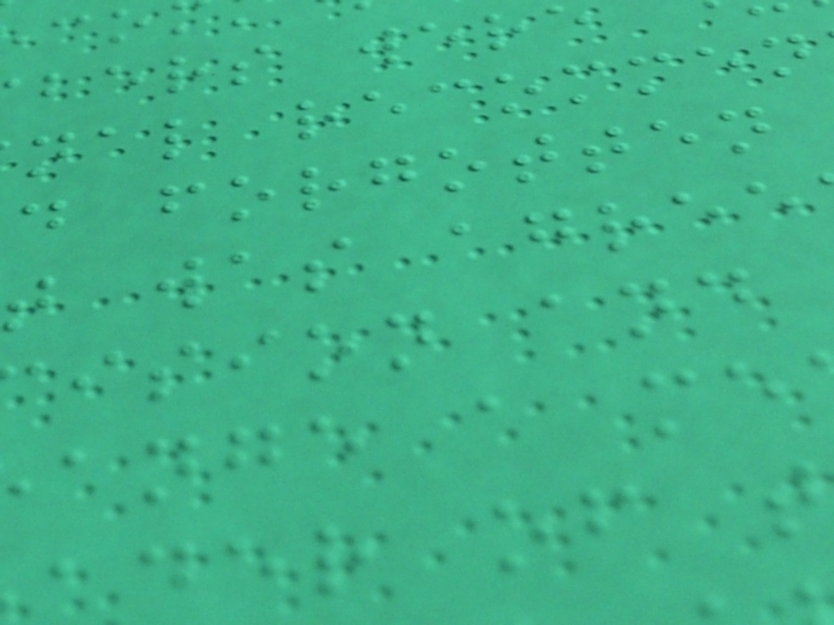nal recommen
d forgotten
t was agree
ange a me
